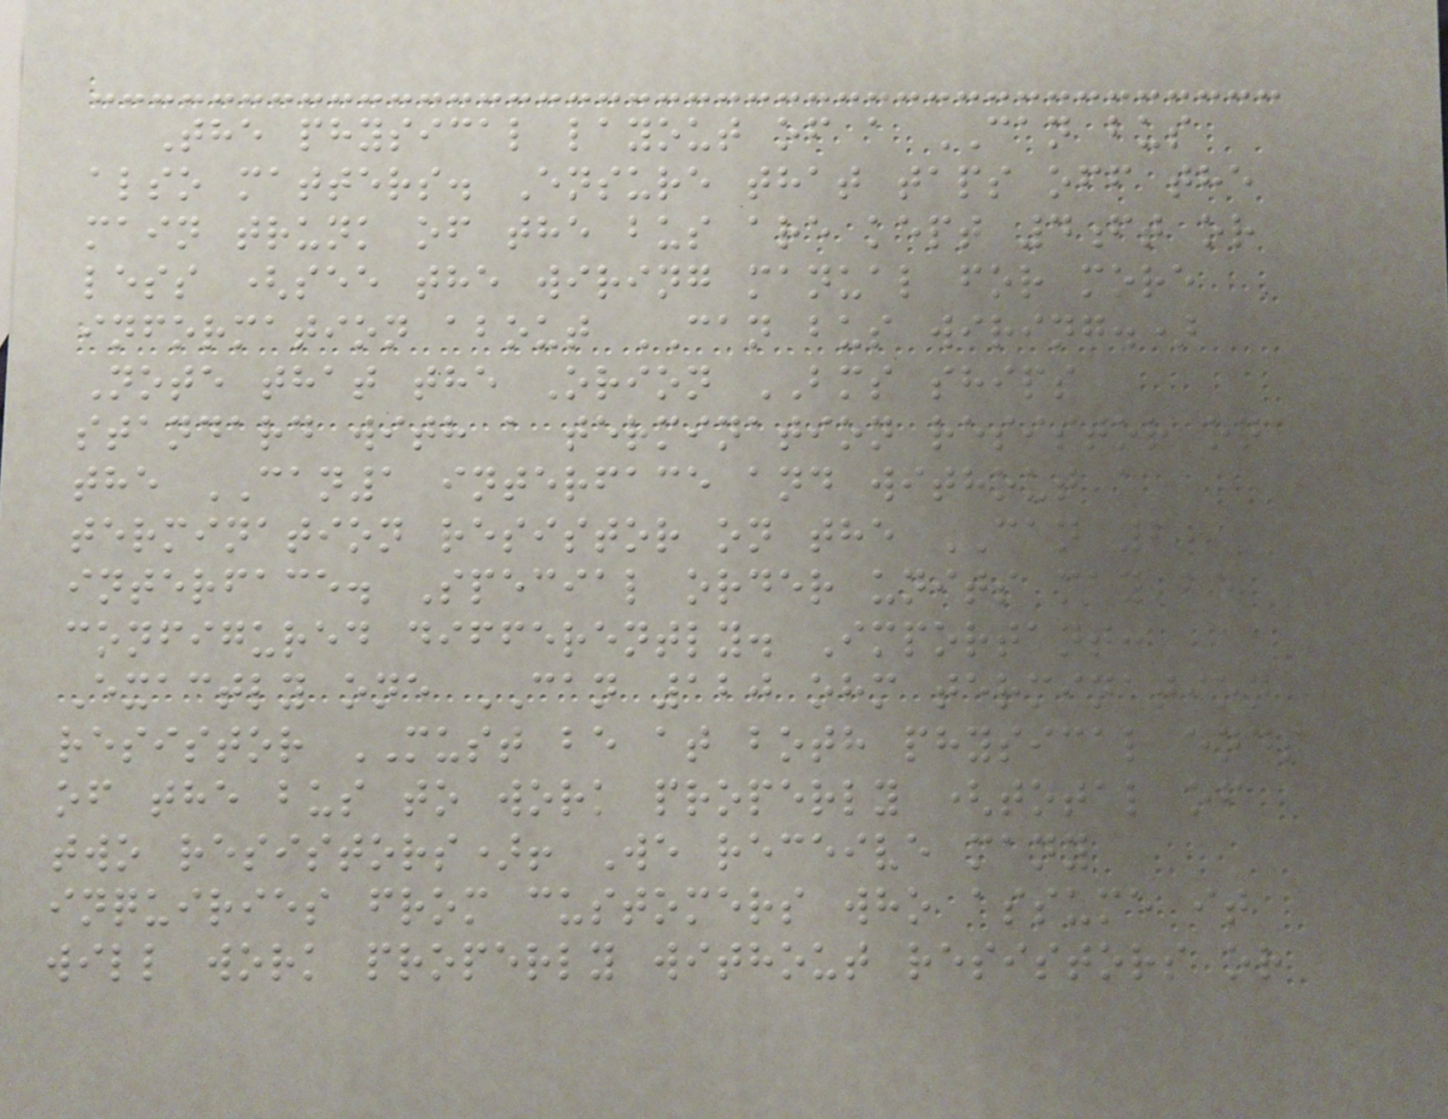The physical layout of a CAN bus
also matters. Ensure that taps off the
main trunk of the bus are kept 4ft or
less (see the wiring manual for more
information about CAN bus wiring.)
Note that the Orion BMS ships
standard with a termination resistor on
the CAN1 interface and without a
termination resistor on the CAN 2
interface. Special order units may be
configured differently. Important:
Exactly one CAN 120 ohm termination
resistor MUST be at both physical ends
of the bus to work properly (total of
two resistors)! We receive many
inquiries from customers who assume it
will work properly without resistors or
